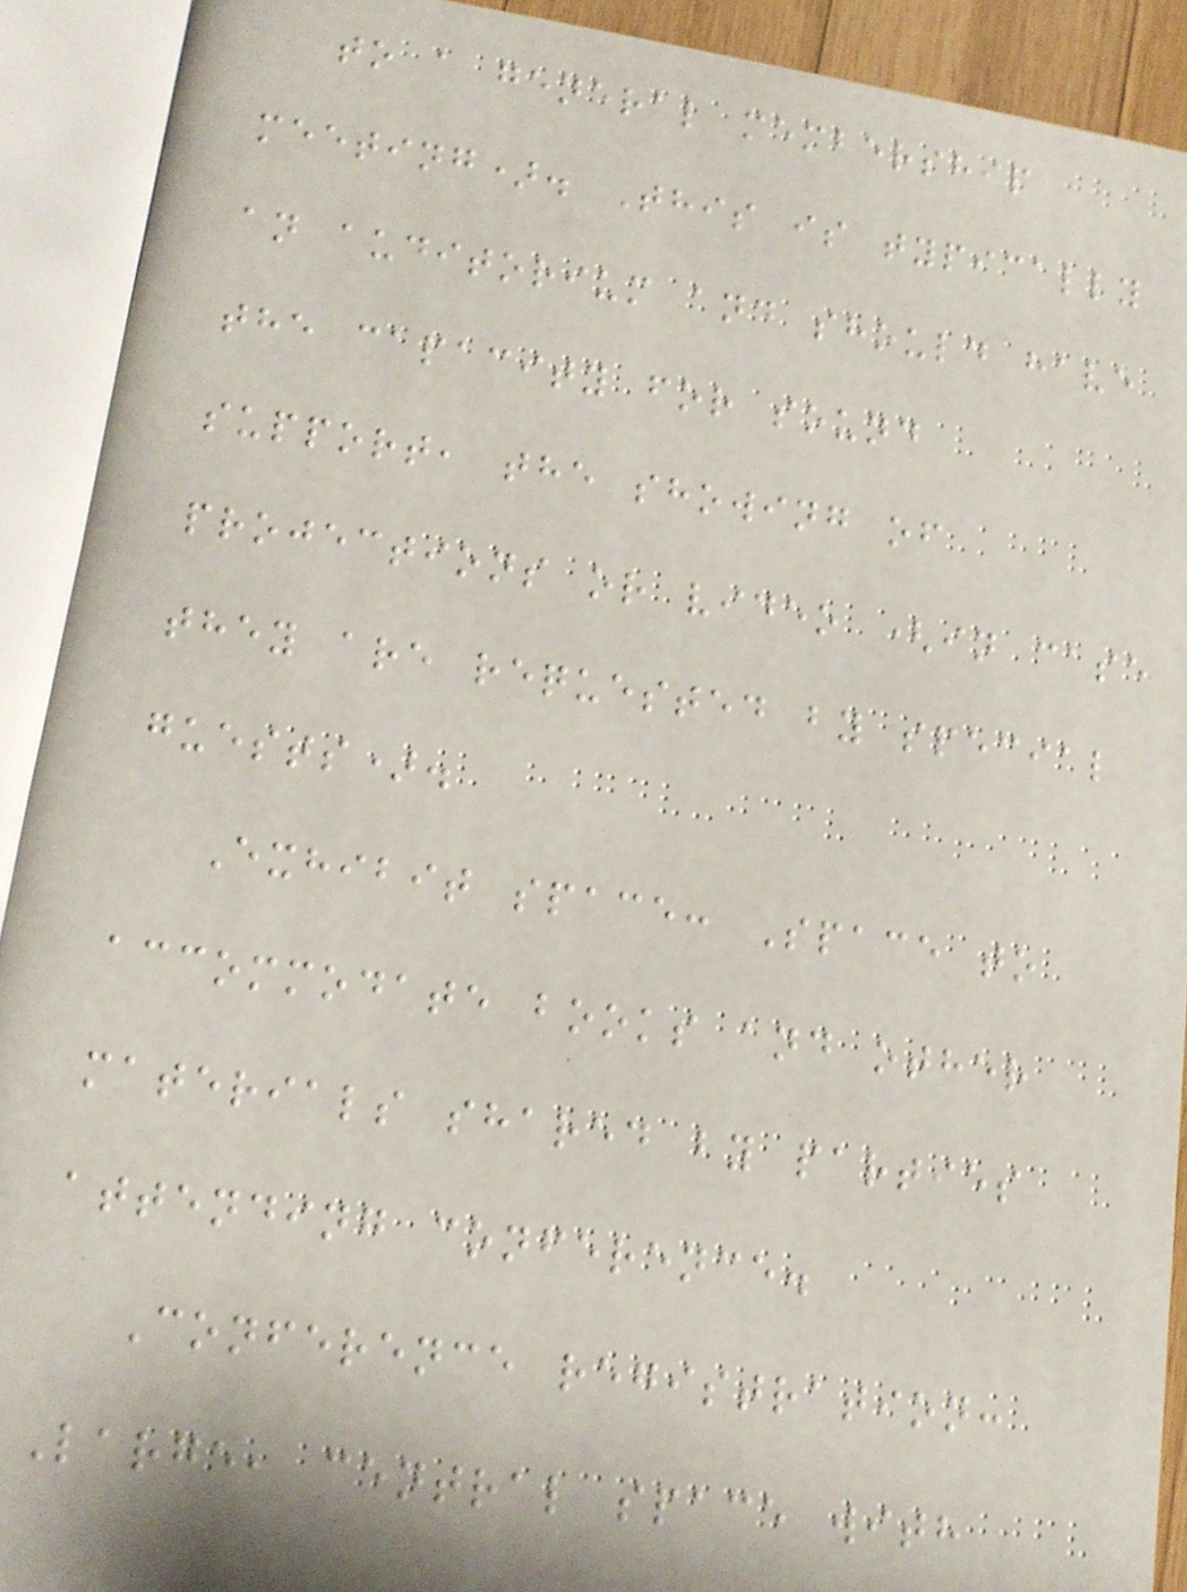to a general membership
meeting). This is typically
an auditorium and should have
the capacity for sound
support, the showing of
projections or video (in case
they are requested by special
guests).
Exhibit space: Space to
accommodate books and other
materials shared by parties
attending conference.
Conference registration:
Large, central space with
